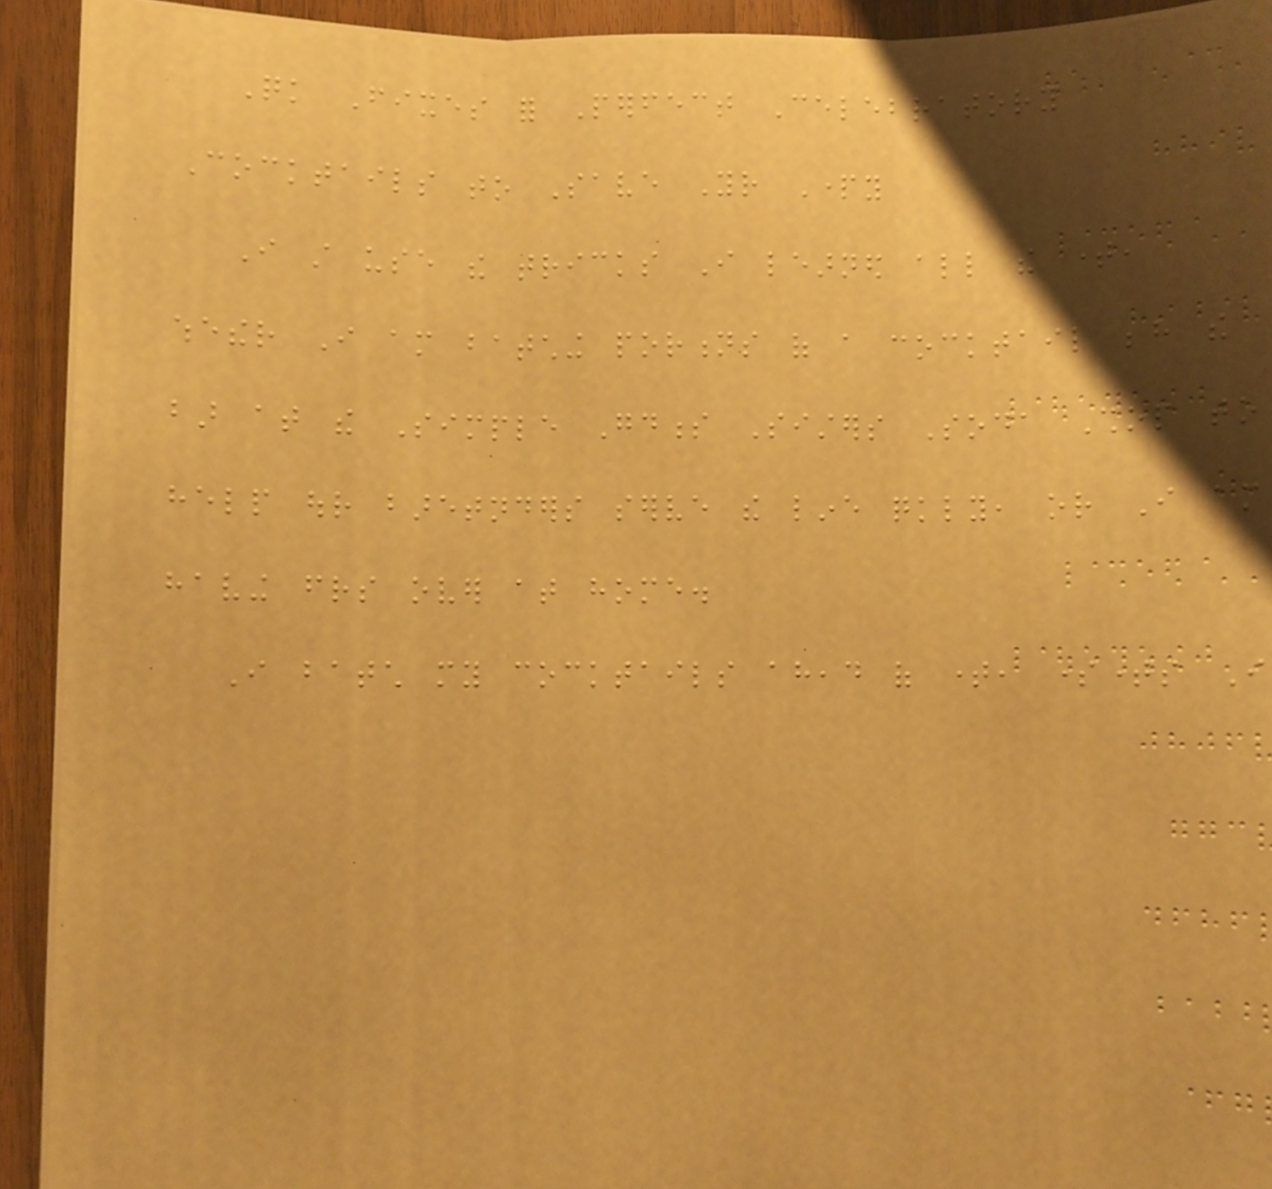Quick Fixes for Perfect Celebratory
Cocktails to Save Your Party
I still use the tricks I learned all the time,
whether I am batching portions of a cocktail behind the
bar at the Simple Goodness Sisters Soda Shop to
help our baretnders serve the line quickly, or I am
having friends over at home.
I batch my cocktails ahead of time, sometimes I
